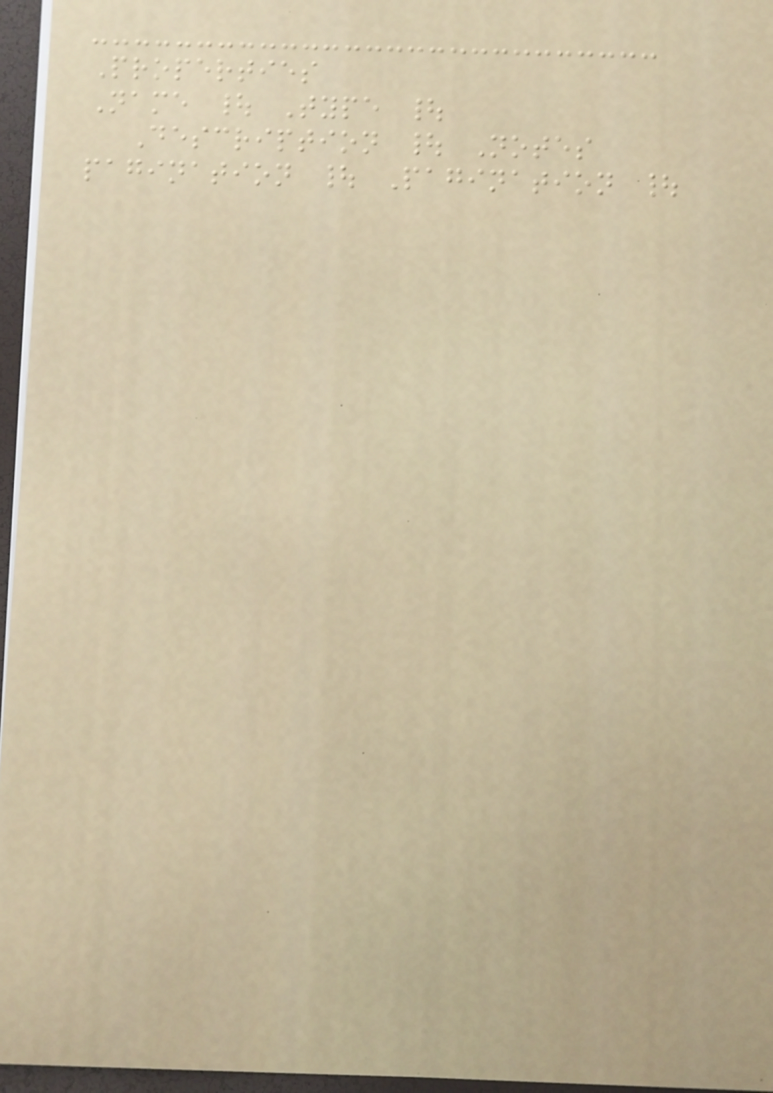Properties
Name | Type |
Description | Notes
pagination | Pagination |
